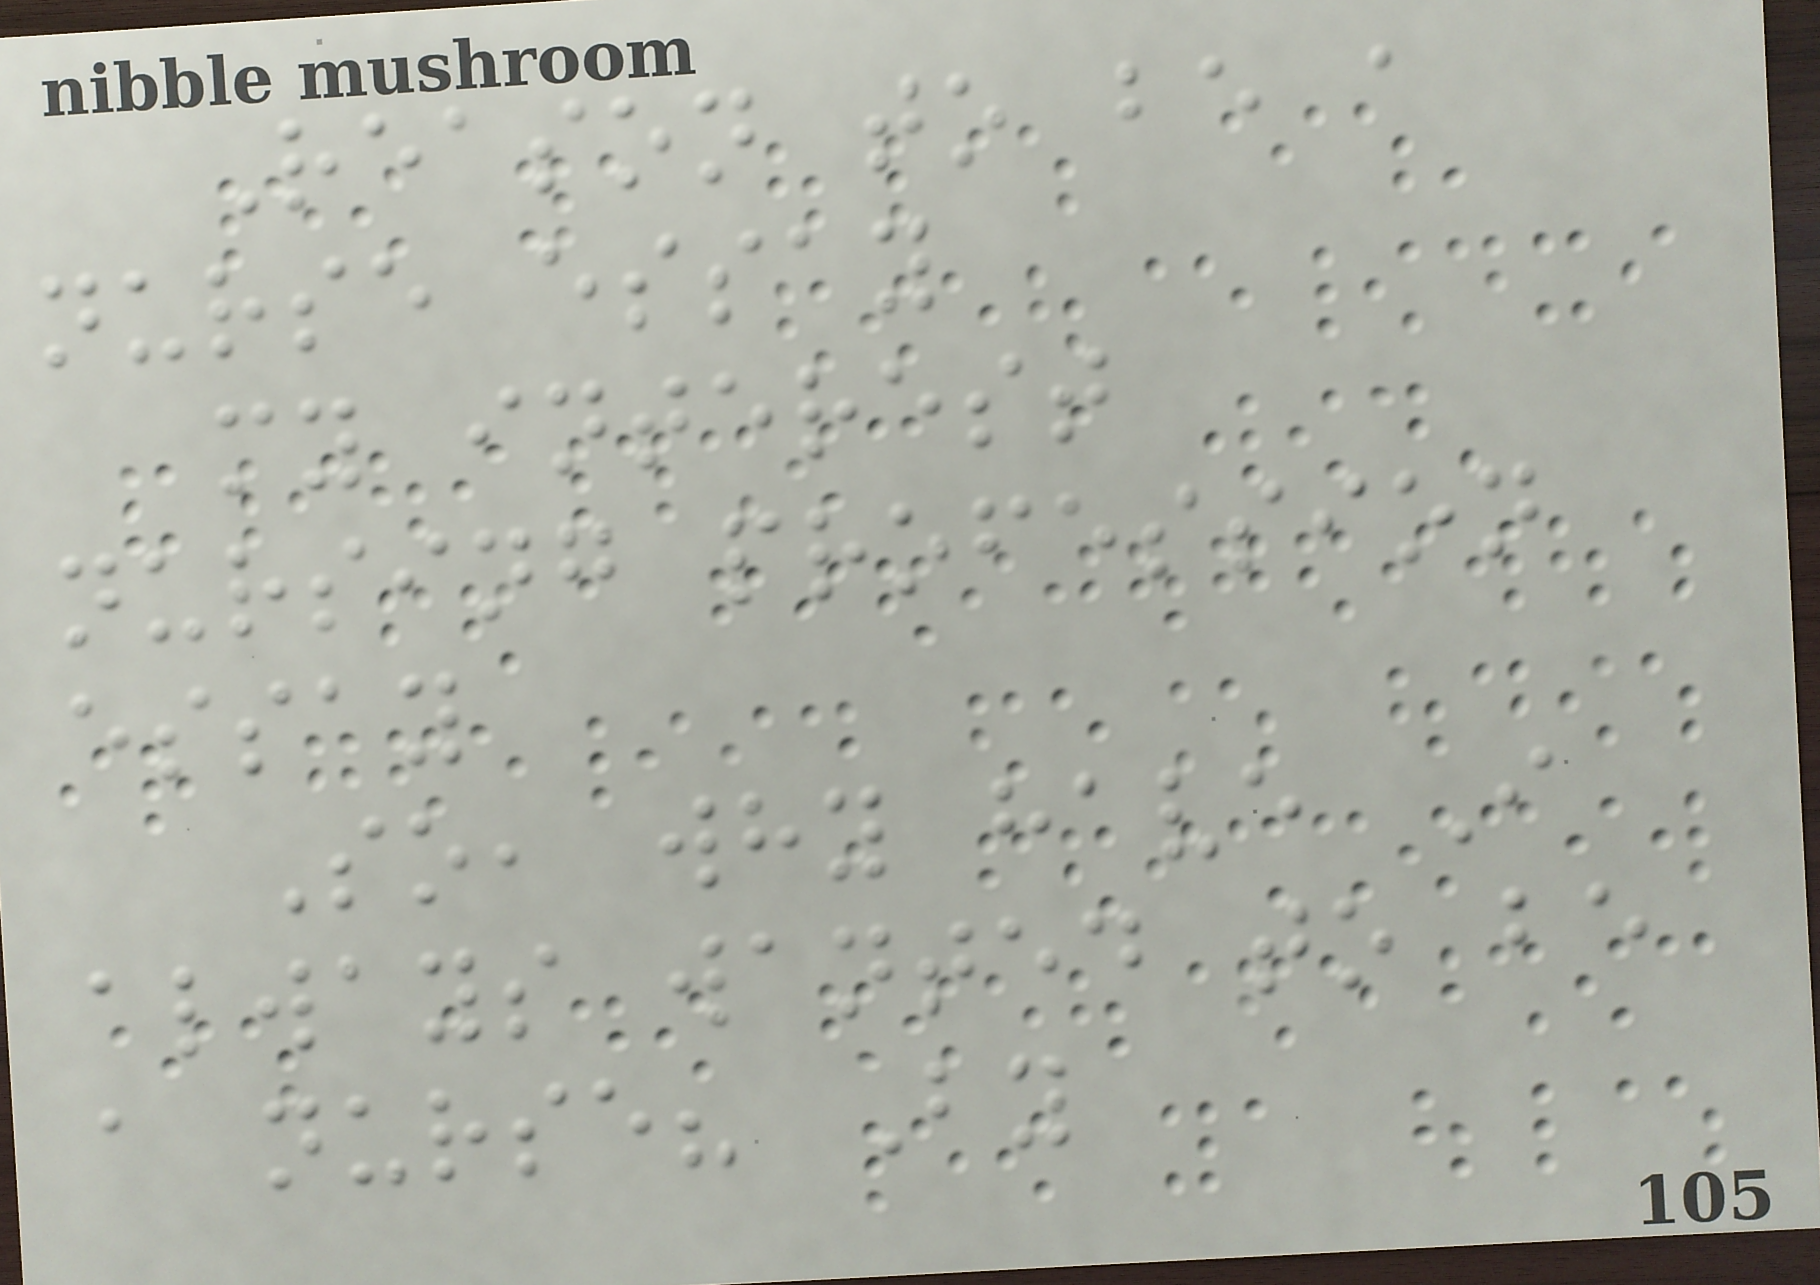Reason to be a
nurse essay
my interest
nursing profession
essay
So, why have I
always wanted to be
a nurse? By
